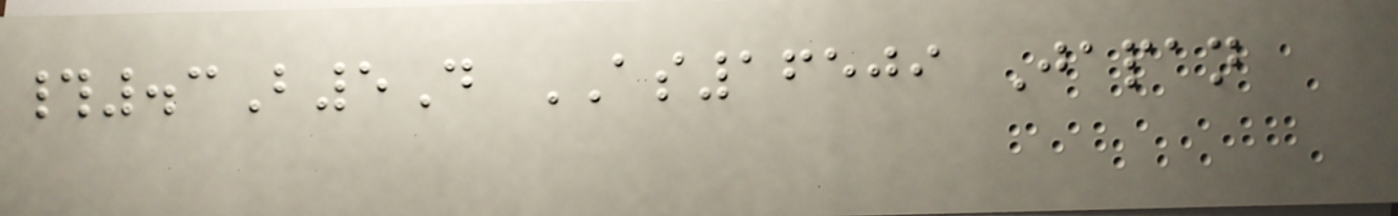#.3B5D AS16509 Japan
